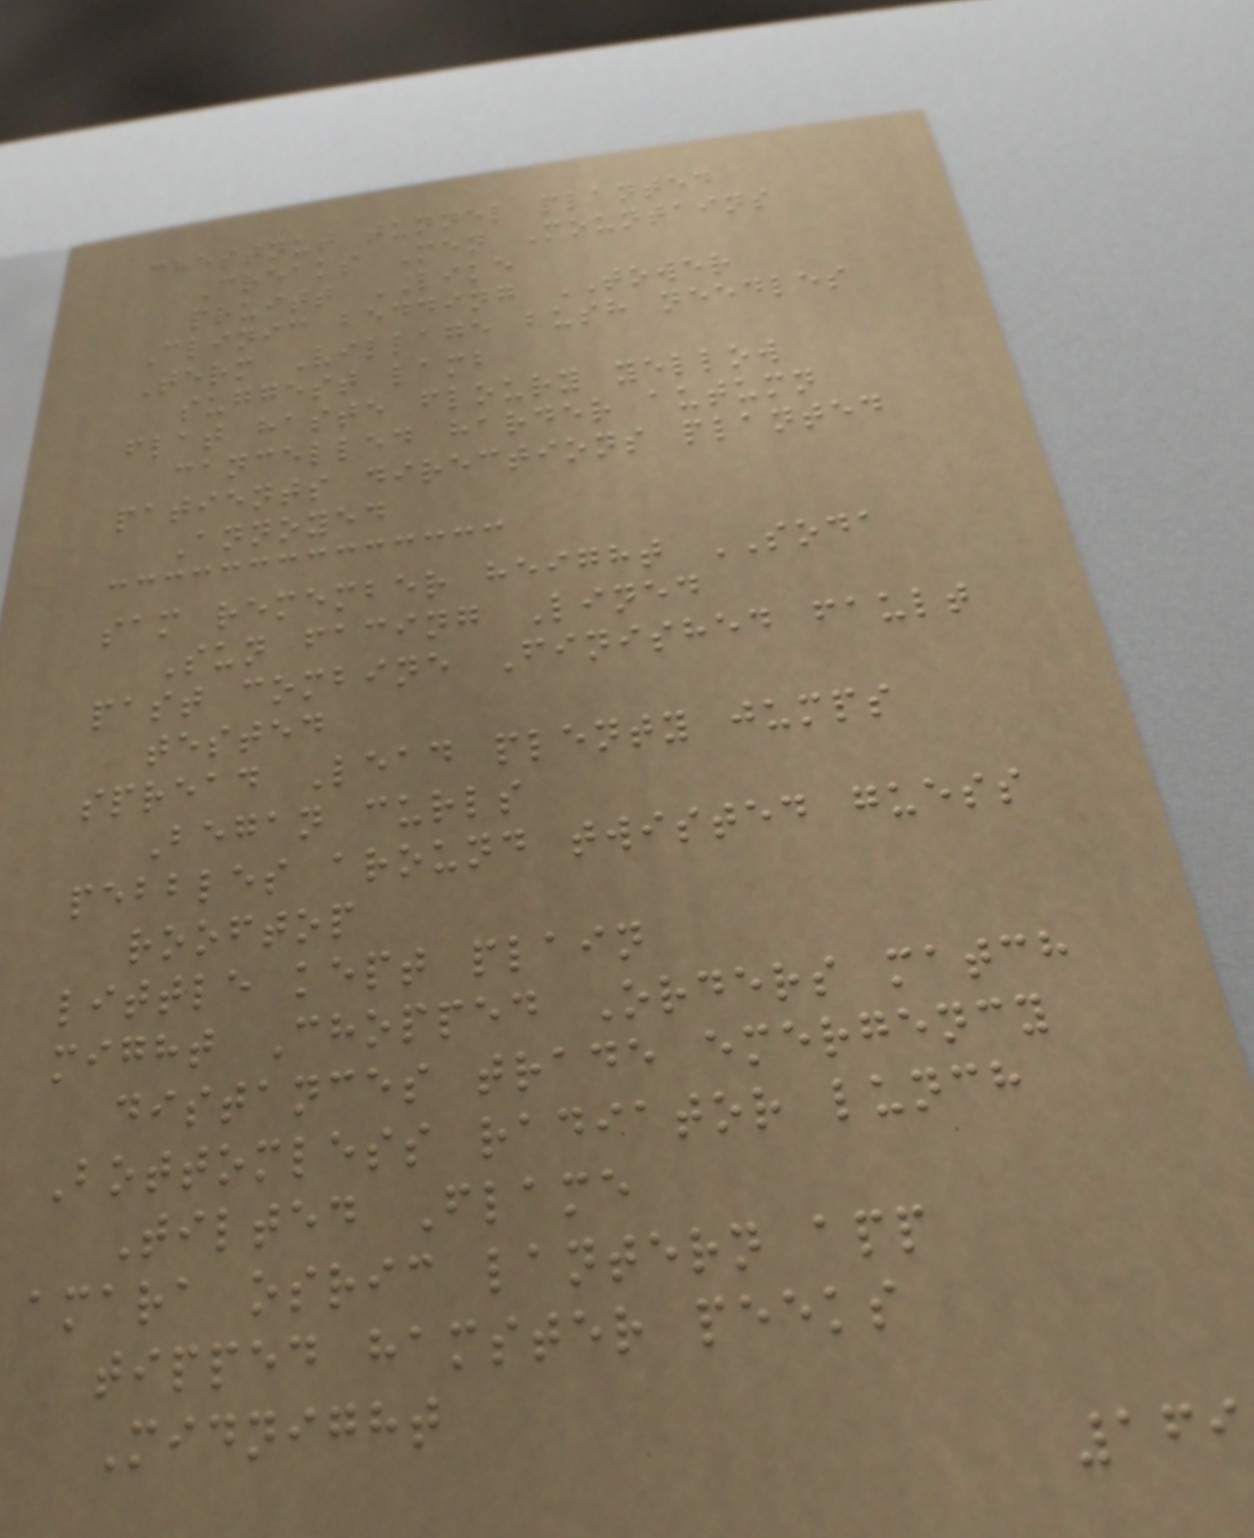chestnut tunnel planted
Creaks Men Mountains
pruitt LIKE
Clinic bedding TOWER
Term Village bush needles
suggest lamb
flat haste floury yellow
cancelled harder autumn
patients directions planted
Annoyed
sam remember height SODA
Sun facing Lined
past combine Finished fault
tested
spread Lead plenty jumps
Began curls
pebbles around twisted guess
rooftop
little kept plain
might Chopped Orders match
distances trade emergency
Bottomless radiator lunch
Tilted Flame
amara osric lantern app
tipped hamster peeks
Midnight
169
